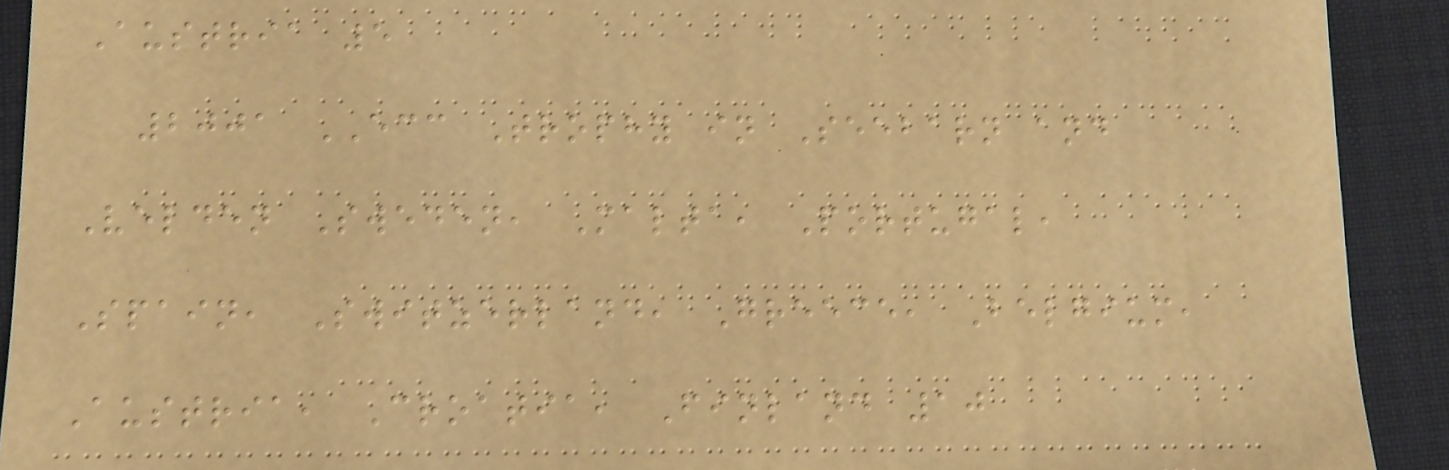Austria 5
2001 ECC Trophy in Seebarn and
Velden Sweden, Malta, Portugal,
Spain, Switzerland, Greece, Belgium,
Austria, Croatia, Finland 10
